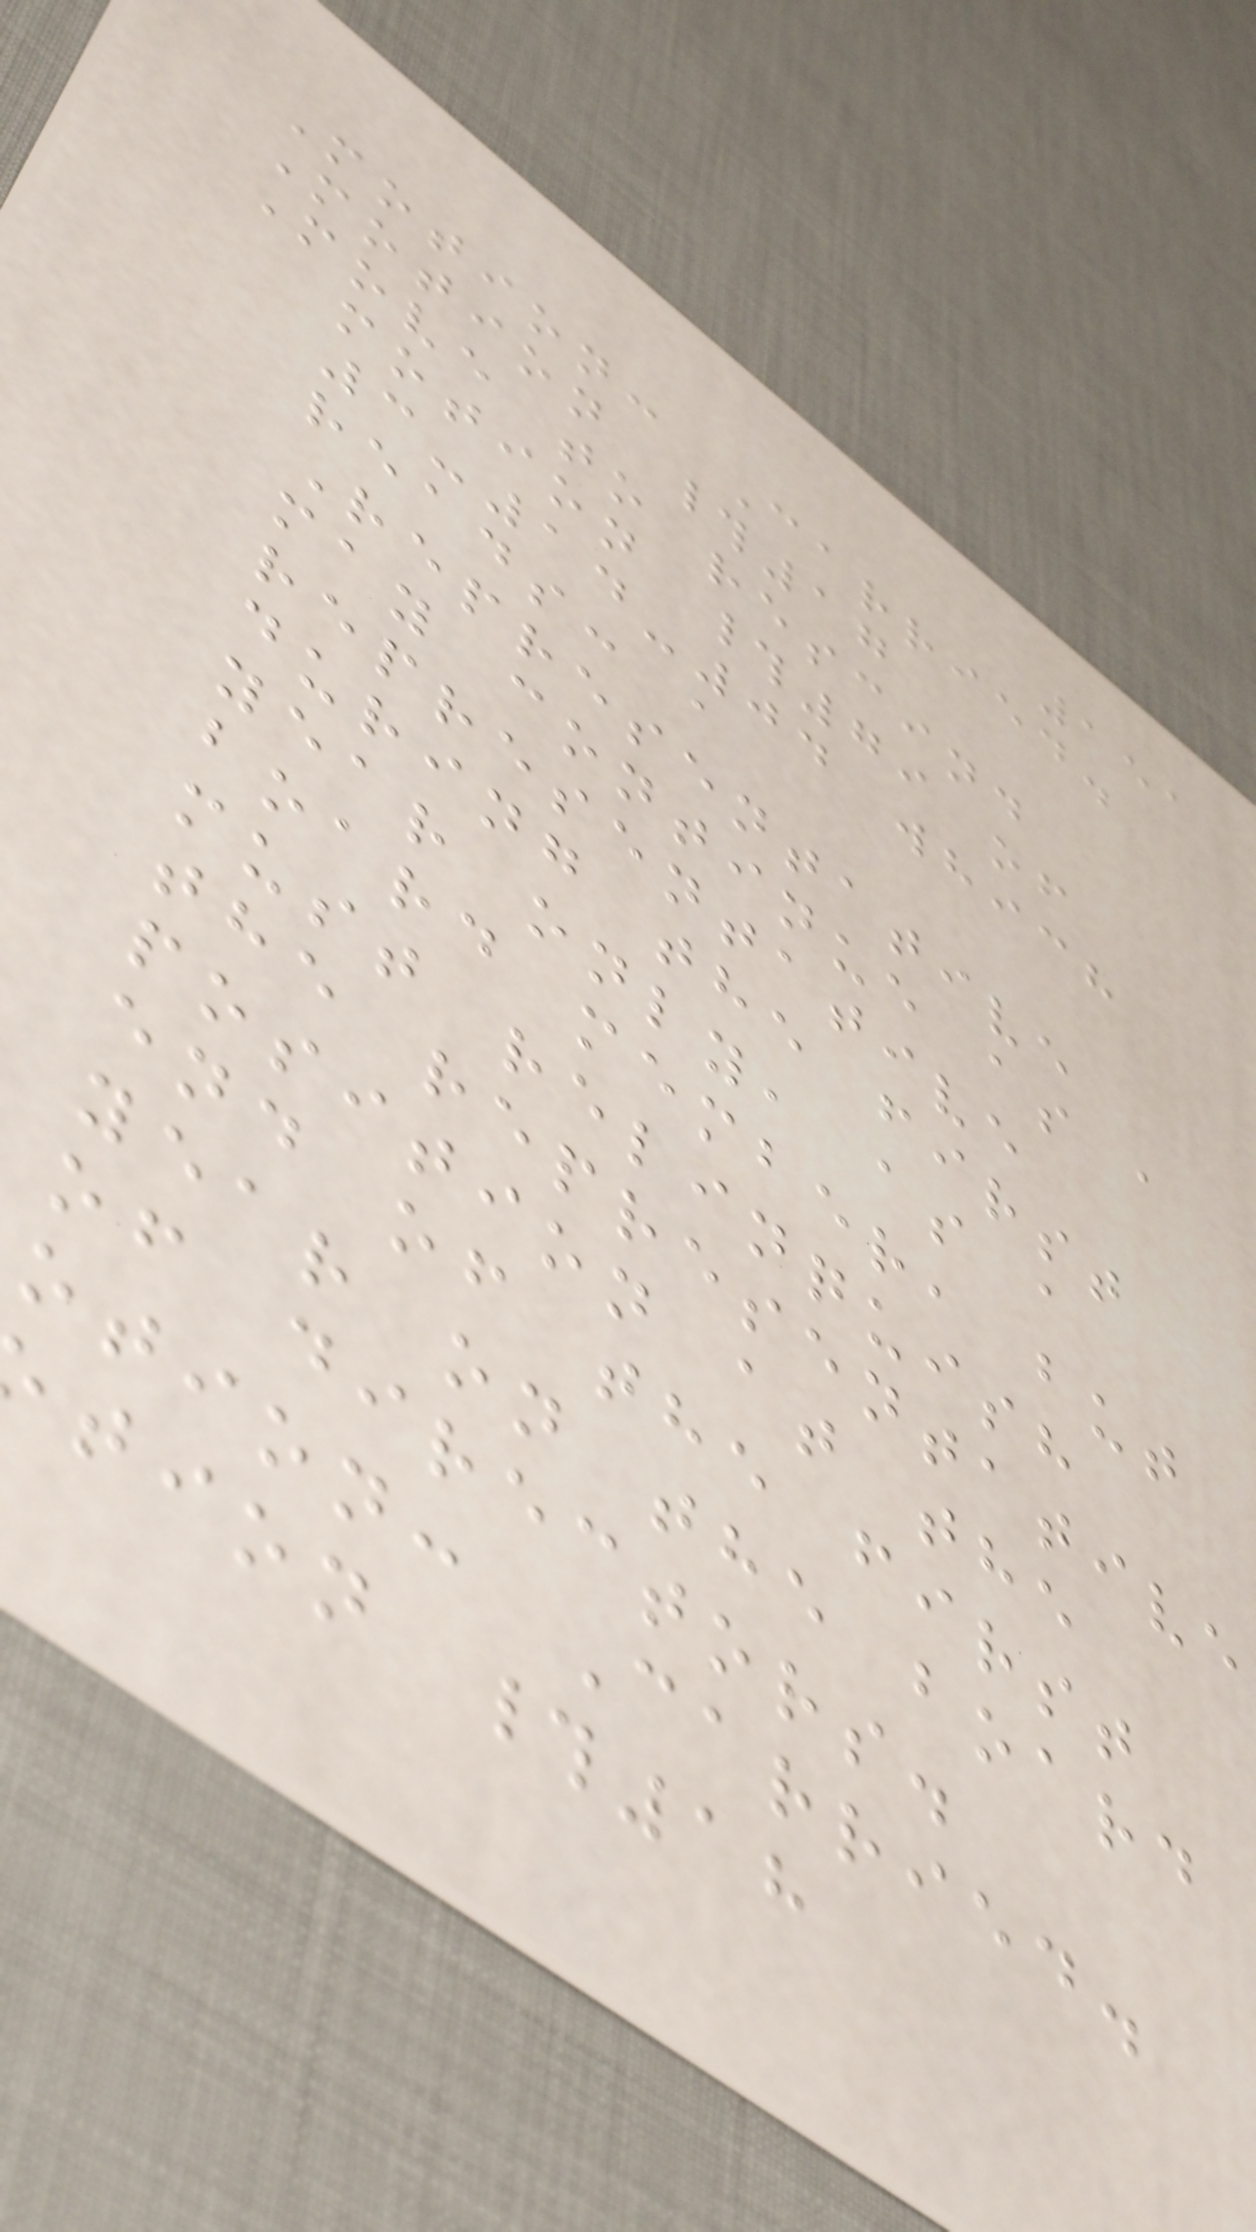151
Motion: Carried.
Motion #17
Move to rescind
motion #79 of
3-14-04 which
reads: a
Representative
may continue as a
representative
during the first
year only, as a
board member, but
must relinquish
the representative
position at the
end of the first
year on the board
of directors.
otion: Carried.
tion #18
